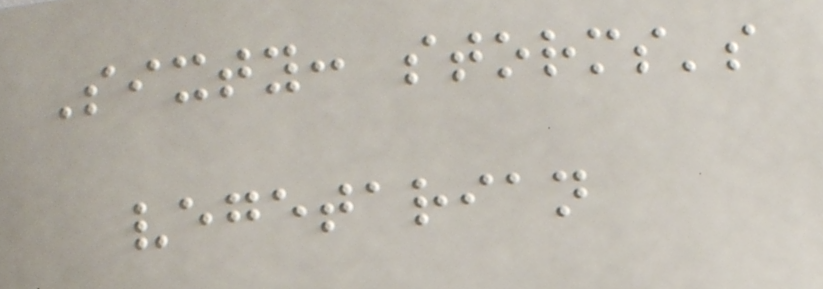Sixty: storms's
vegetarian
